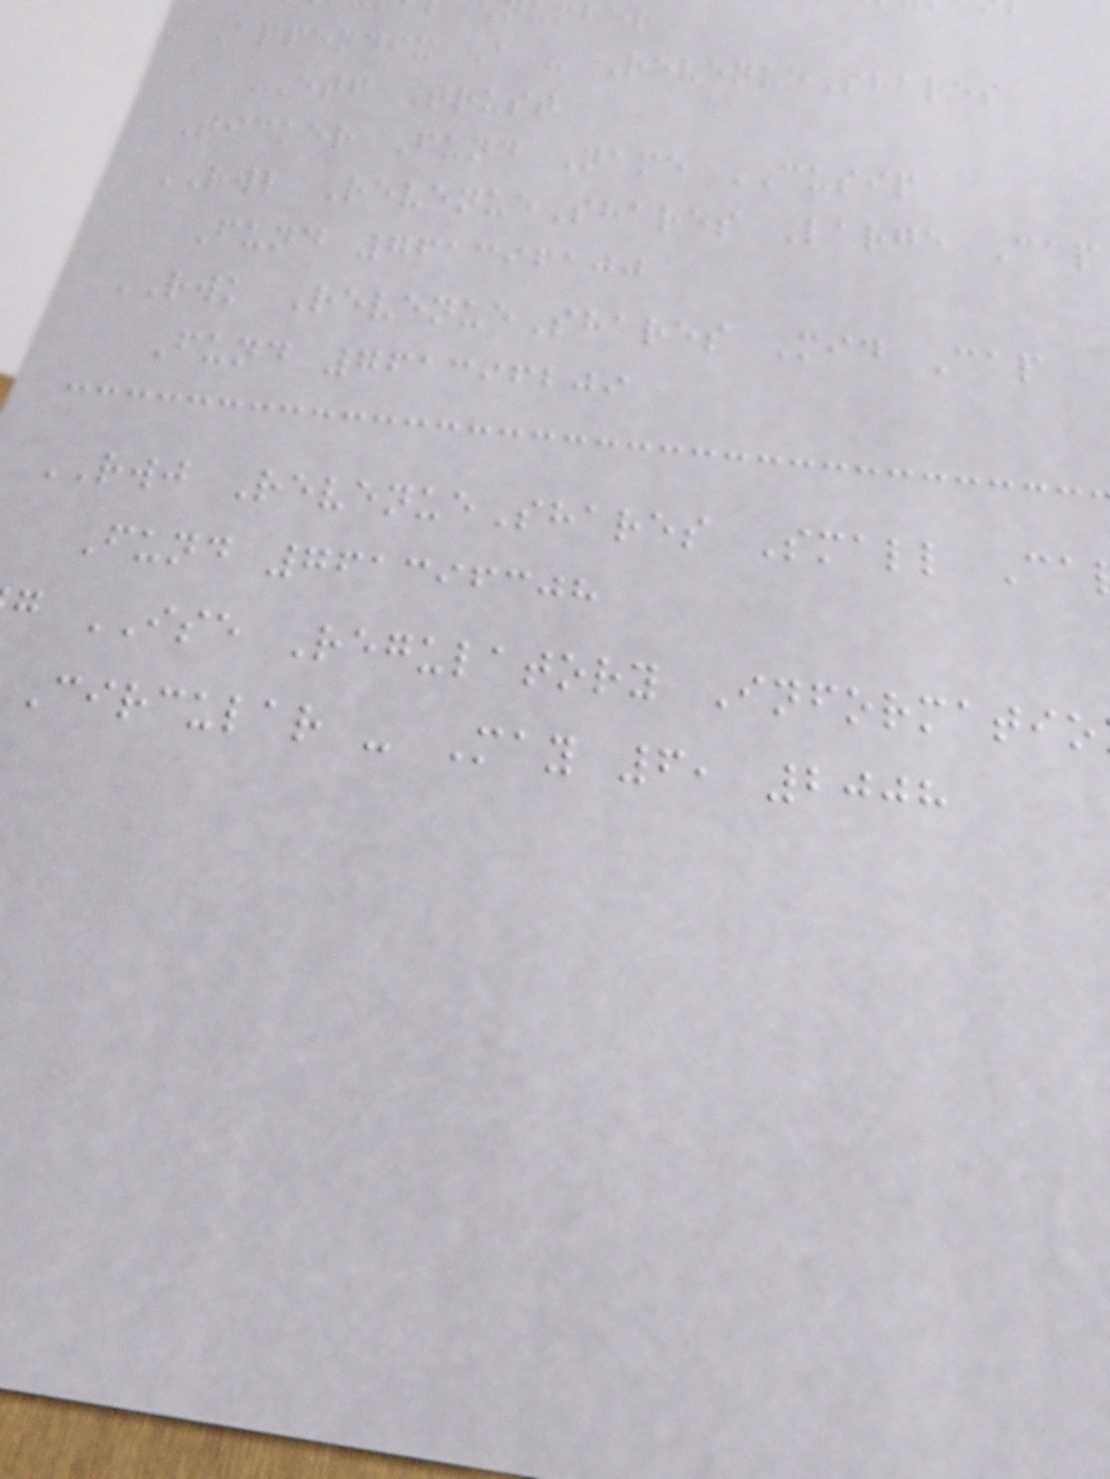mber
Appendix A - RevenueShares
ETF Trust
Ticker Fund Name CUSIP
RWL RevenueShares Large Cap
Fund 761396100
RWK RevenueShares Mid Cap
Fund 761396209
RWJ RevenueShares Small Ca
Fund 761396308
g ISE Regulatory Informatio
Circular - May 6, 2008
